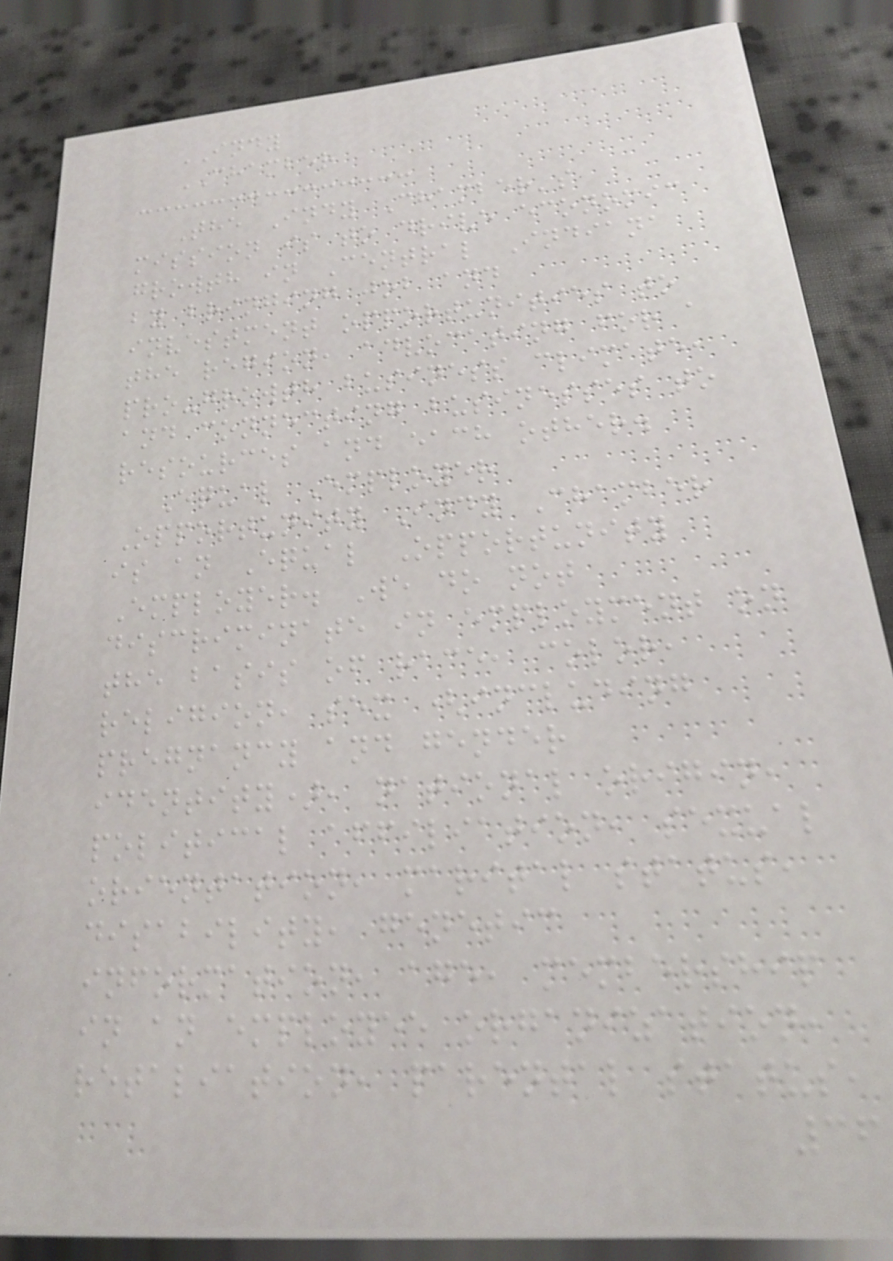INDY
CHAMBER
The Indy Chamber's
mission is to drive economic
growth in Central Indiana
by bringing job and
investment opportunities to
the region, advocating for a
pro-growth business climate,
and connecting businesses to
resources and each other.
Equal Employer
Opportunity Indy Chamber
is an Equal Opportunity
Employer. We do not
discriminate in employment on
the basis of race, color,
religion, sex (including
pregnancy and gender
identity), national origin,
political affiliation, sexual
orientation, marital status,
disability, genetic
information, age, membership
in an employee organization,
retaliation, parental status,
36
